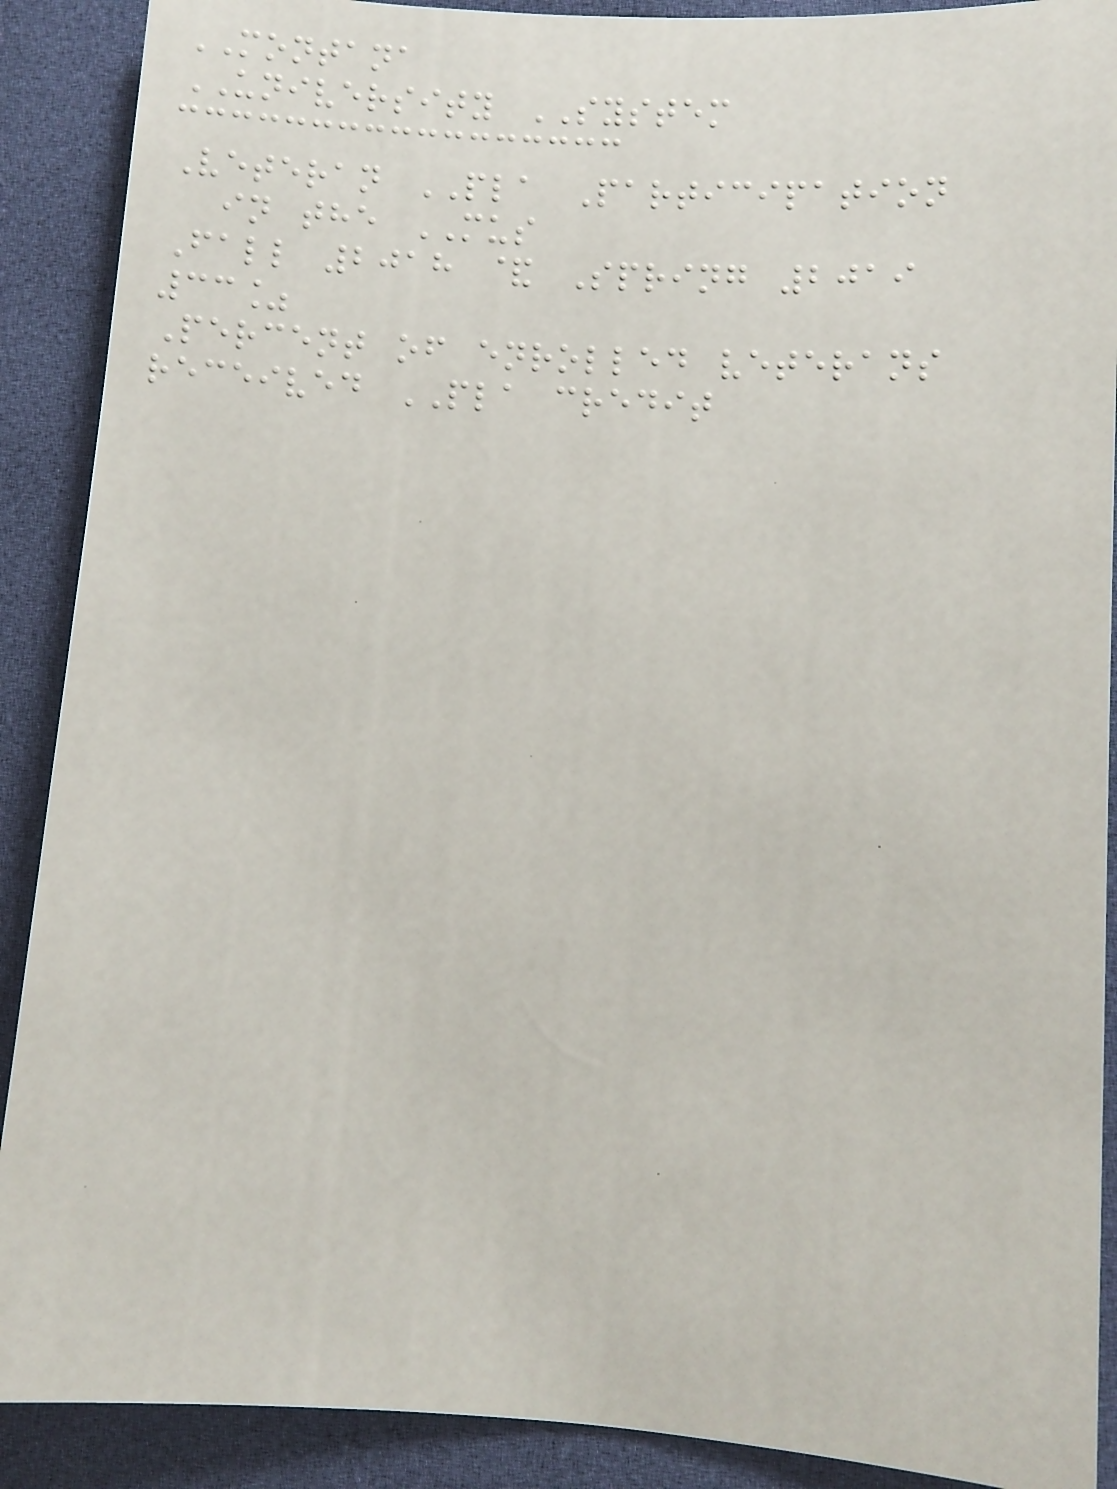MONTANA
UNIVERSITY SYSTEM
Veteran PLA Participation
in the MUS
Fall 2018 & Spring 2019
33%
Percent of enrolled veterans
received PLA credit
